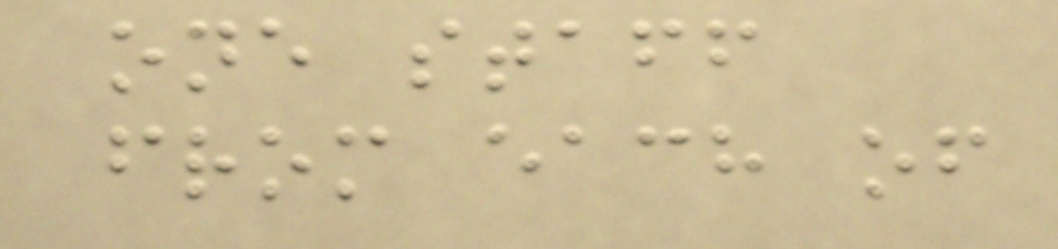one staff
from each of
